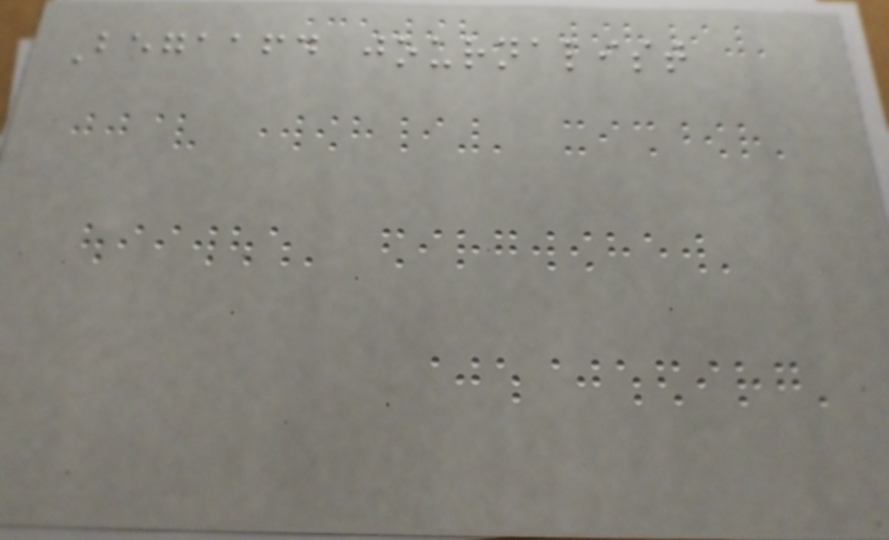Begaafd journalist
